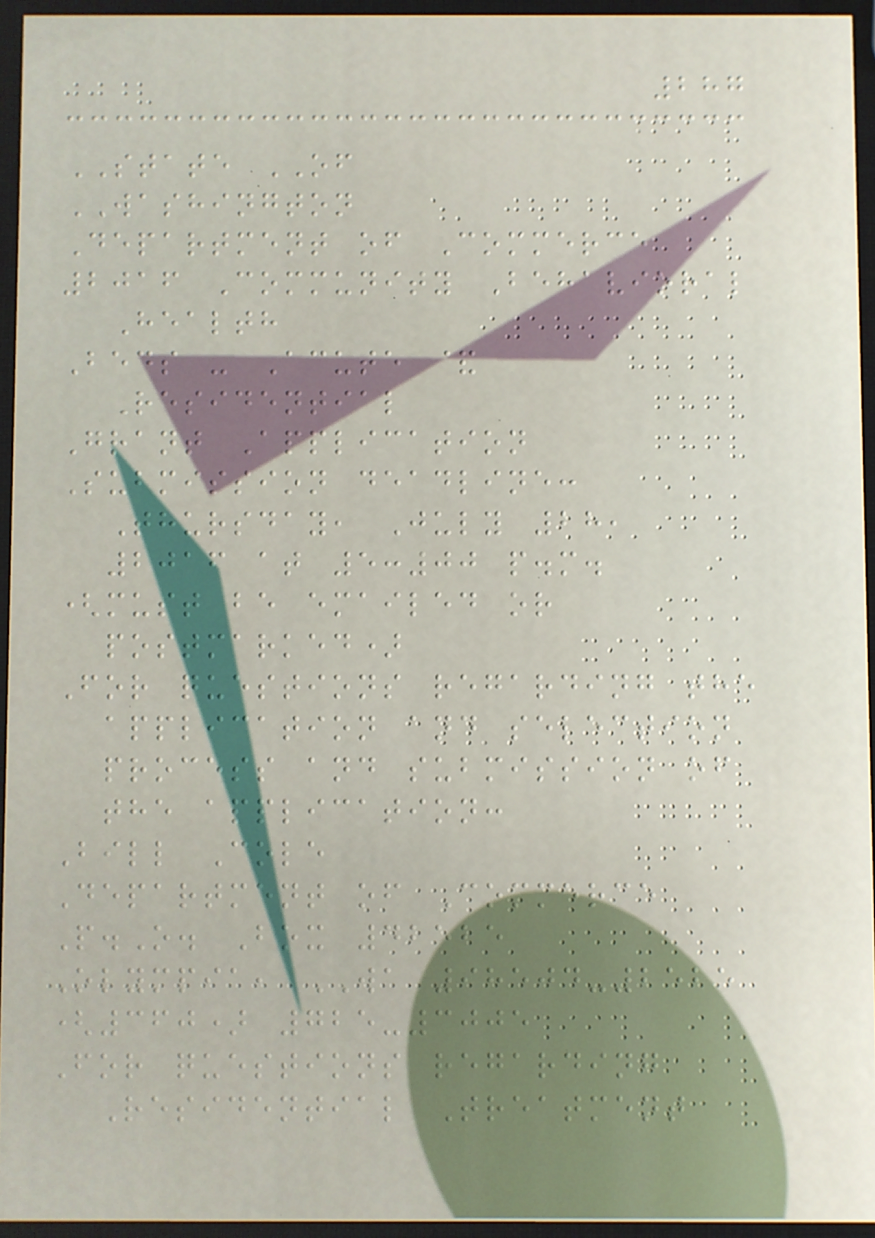287
STATE OF
WASHINGTON
Department of Commerce
2016 Community Behavioral
Health
Beds - Acute &
Residential
Grant Application
Submission deadline:
Thursday, July 28,
2016 at 5:00 p.m.
(must be emailed or
postmarked)
For questions regarding the
application and selection
process and submission of
the application:
Bill Cole
Department of Commerce
P.O. Box 42525
Olympia, WA 98504-2525
(360) 725-3005
For questions regarding
Residential Treatment
